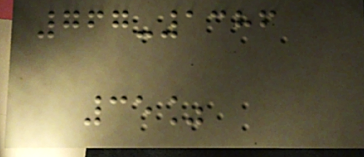767-1386
35%
